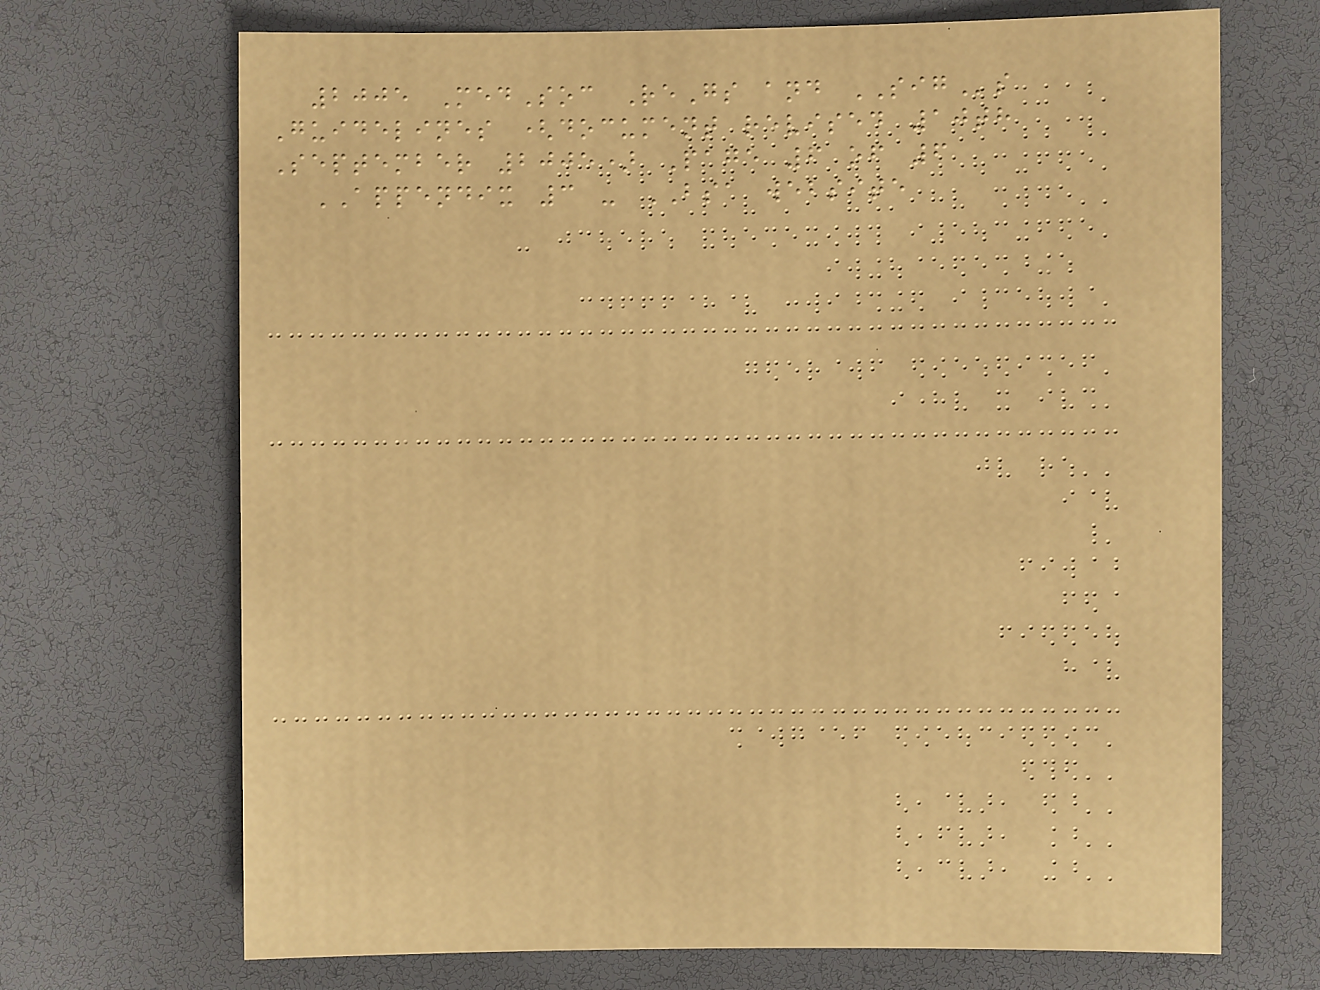2005 MedSoc ReGs and SIGs
Guidelines (document revised 10th
September 2005) Page 6 of 6
APPENDIX 3 - BSA website
